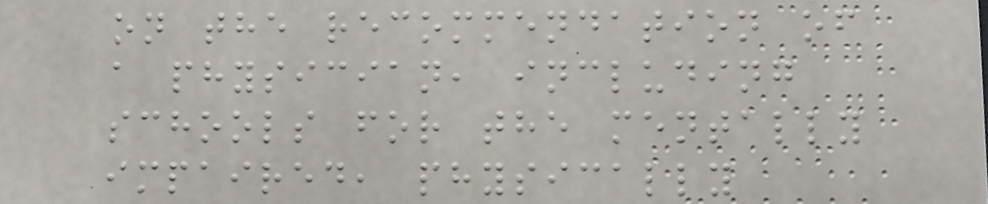on the recommendation of
a physician, including
schools for the mentally
impaired, physically
